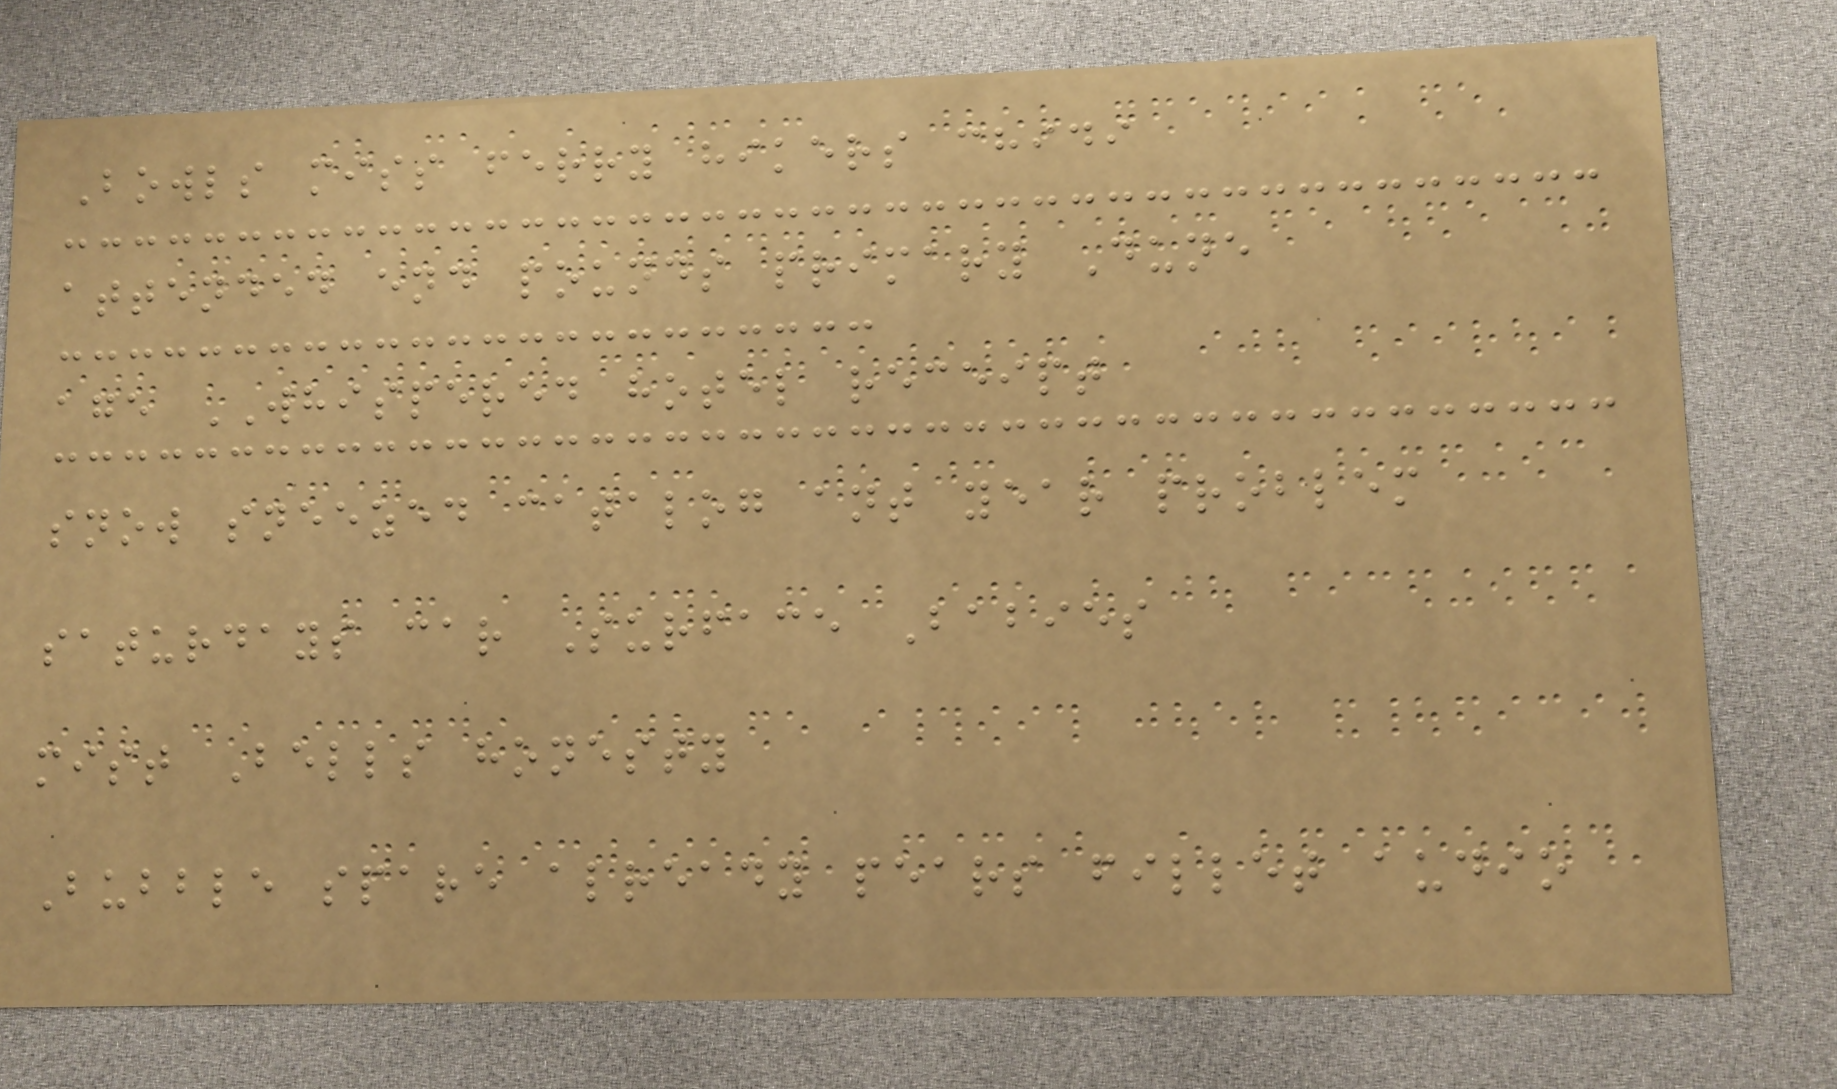Bowls miss ferry hikers chidi
attended end pounds primary Dune
age WHISPERED hotel receipt
snow sneezed catalog ant year problem
saturdays car Surface Babies
mist Bells honesty
Bubble spare already pears fillet audio
